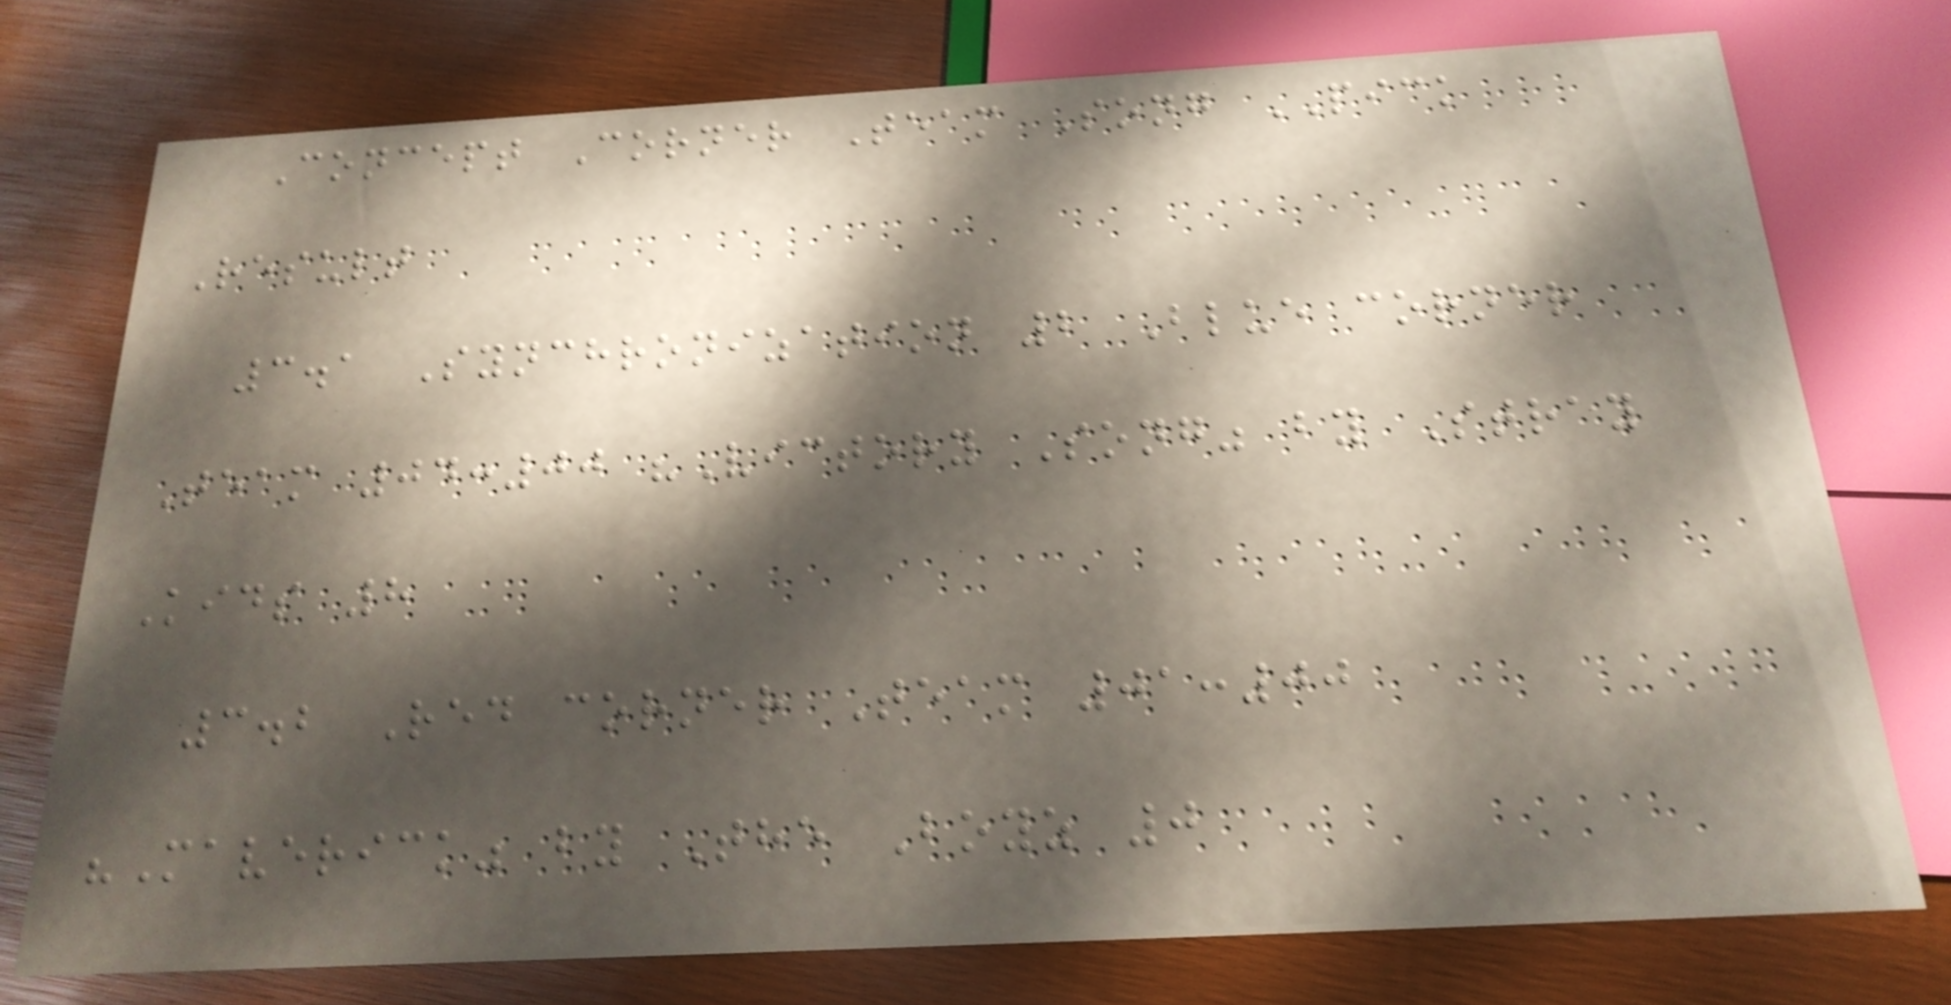Concept Corner Team Song PICK
Result
3.1 Synchronization 2 Blue corner
Team 04:00 "Victory Song" by Stray
Kids 8
3.2 Red corner Team 01:00
"Maverick" by The Boyz 0
